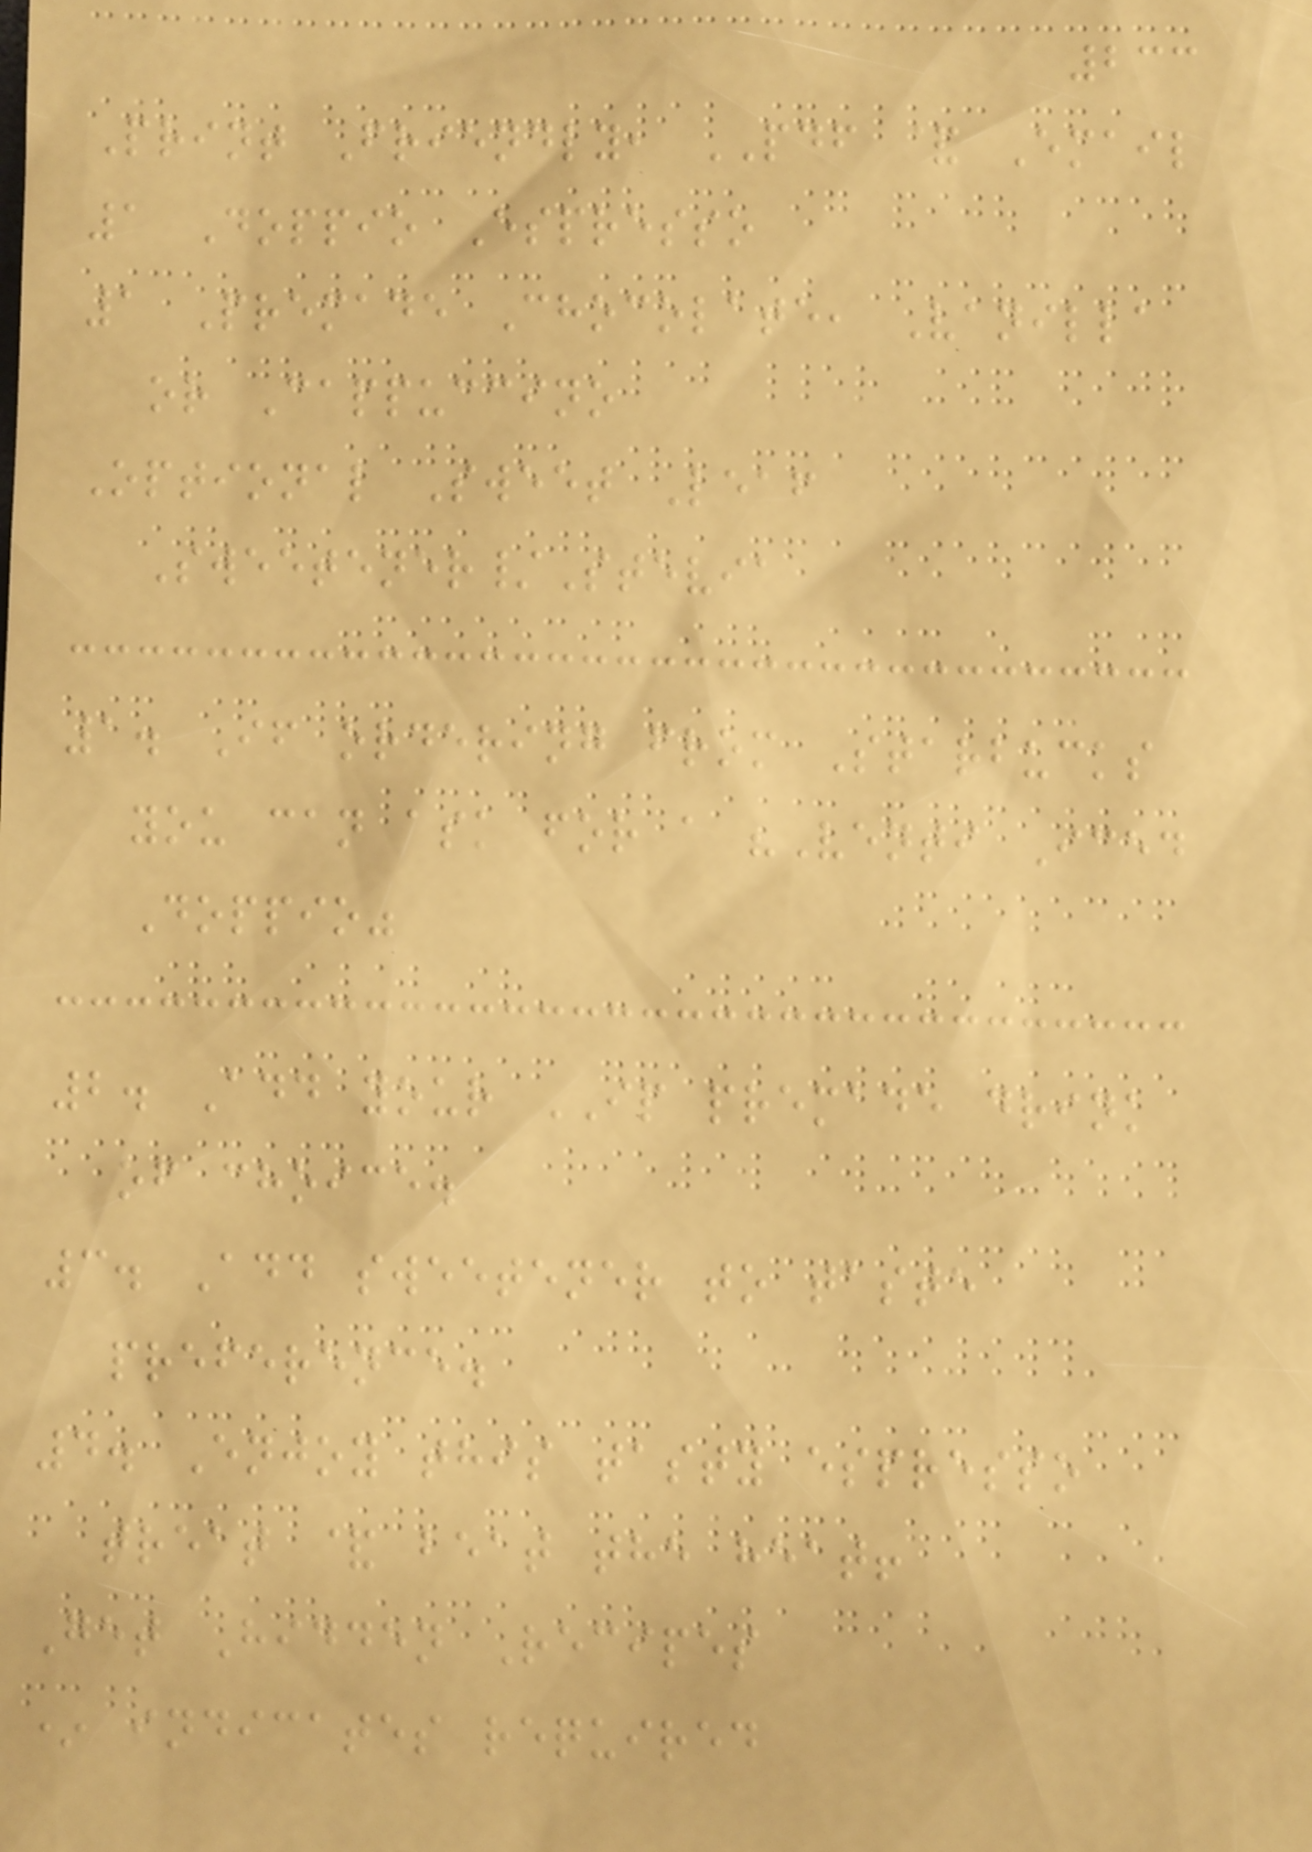233
Print Friendly, PDF & Email
1 Doppio Espresso
1 Premade Chocolate, Vanilla
or Cappuccino
Optional Sweet Leaf
Sweetener/Stevia
1. If ordering from Starbucks
you can ask for a "Venti Iced
Doppio"
2. Add your IP premade drink
of choice.
3. Add sweetener to taste
preference.
4. Enjoy this tasty espresso
treat & beat the heat!
Get Hidden Recipes
* indicates required
